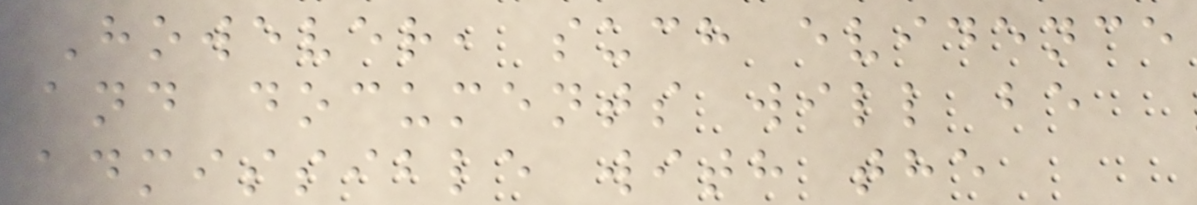However, such evidence
and documents will be
admissible with the
